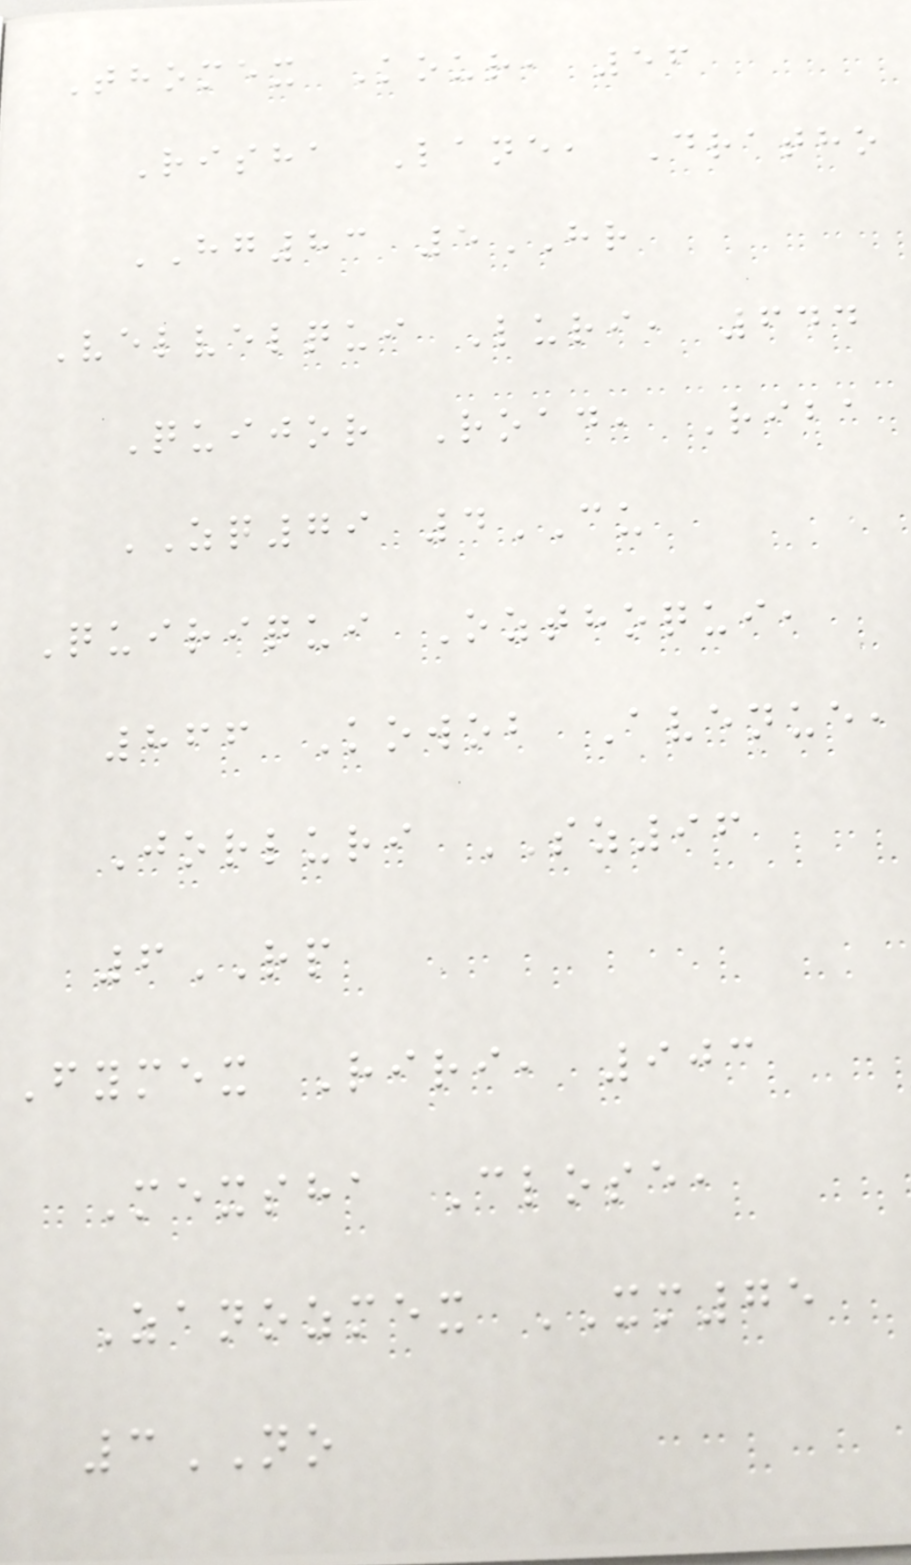Thomex Kour, 56
Risha Lane, Dratho
HG83 5HR
Velvelqui Luri, 644
Quijor Road, Riba
ZQ79 4CU
Quiriqui Ozthoqui,
866 Kowob Avenue,
Jorluri SZ96
6RP
Fymex Riri, 903
Mexsha Close,
Zanozmex XM75
3NO
